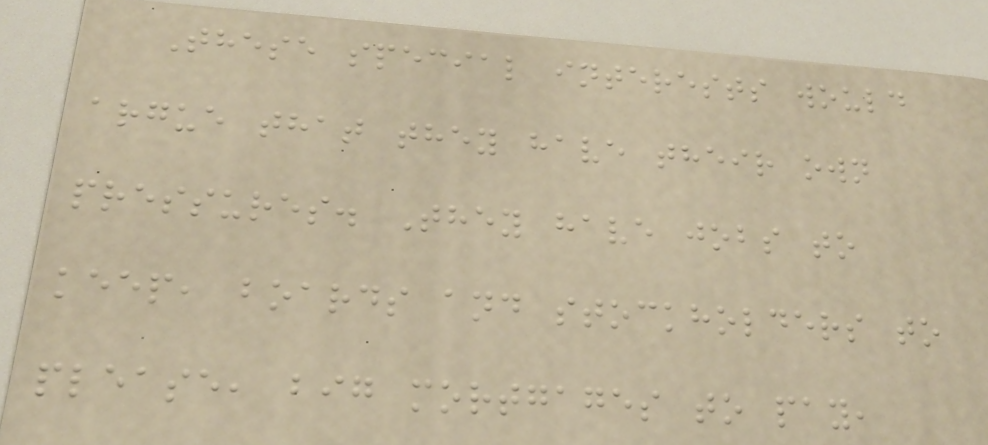These special interests would
argue that they have their own
pressures. They have jobs to
keep, boards and stockholders to
please, big mortgages to pay,
